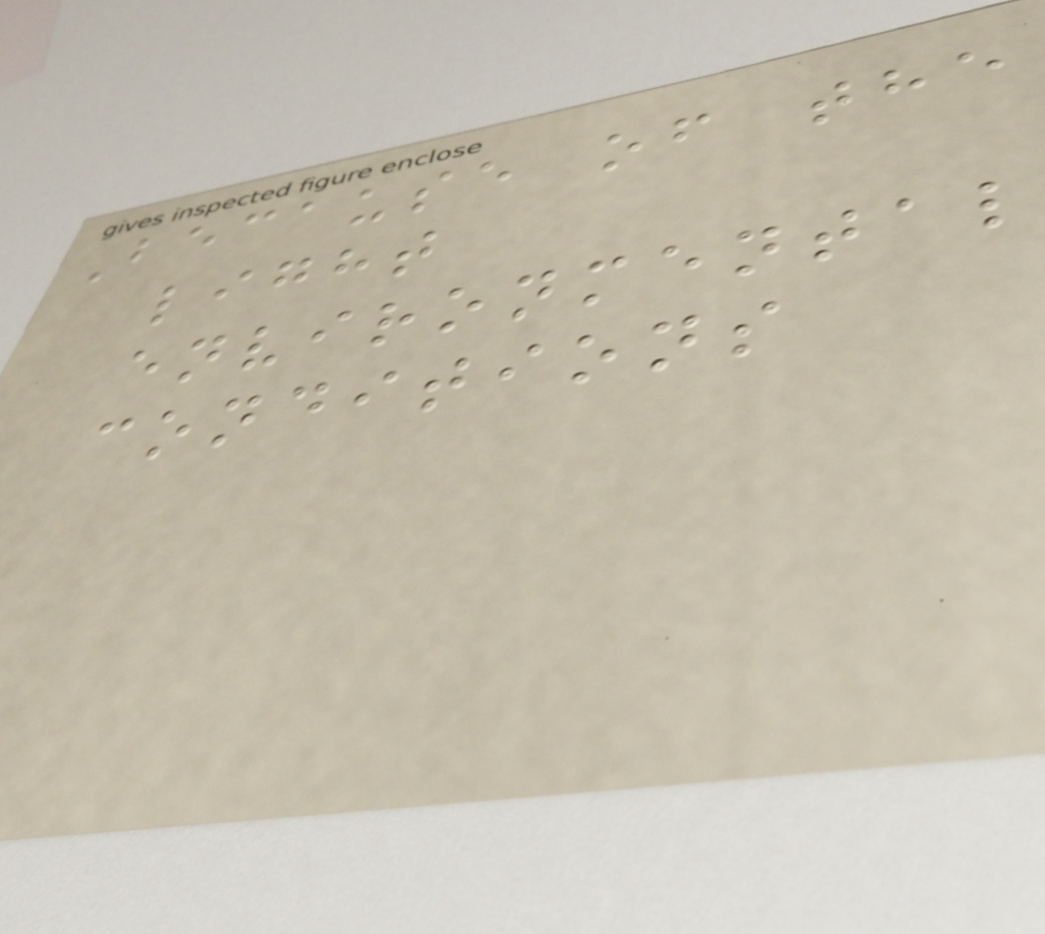Because of the
light
environmental
conditions
